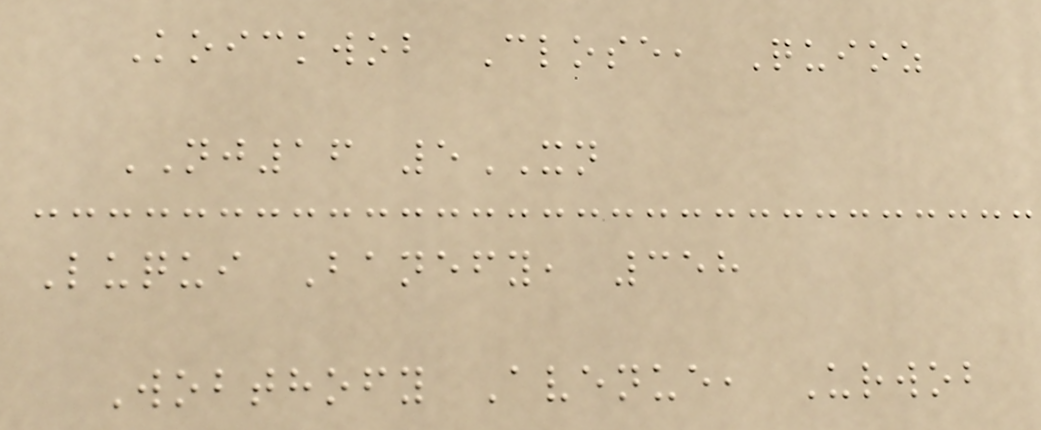Koickwob Close, Quioz
NJ16 5XN
Luqui Banefy, 358
Wobthofy Avenue, Urwob
